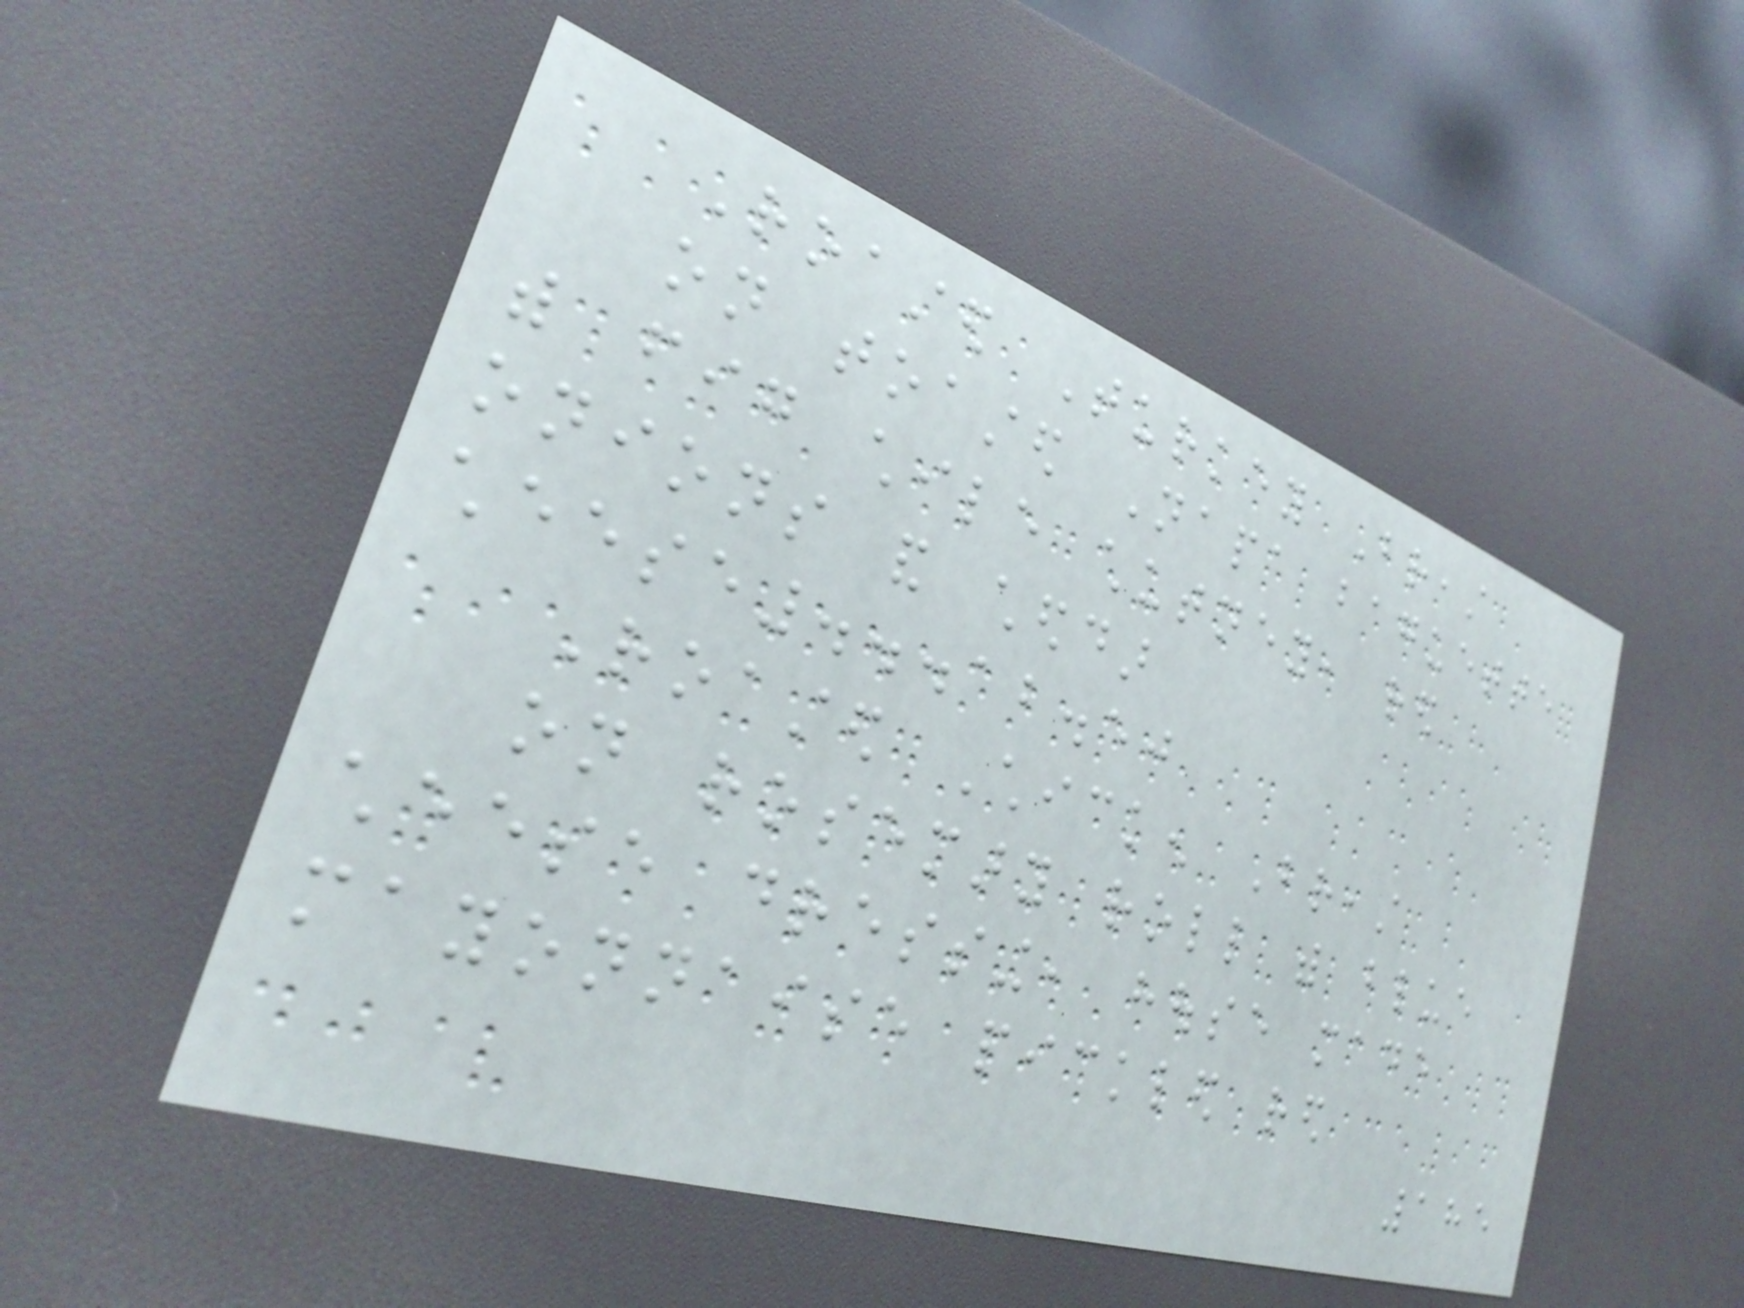Roasted Turkey Breast
on toasted Napa baguette
with fig chile chutney, red
onions and cheddar
cheese...12.50
Roasted Chicken Breast
on rosemary roll with blue
cheese dressing, house made
mayonnaise pickled red
185
